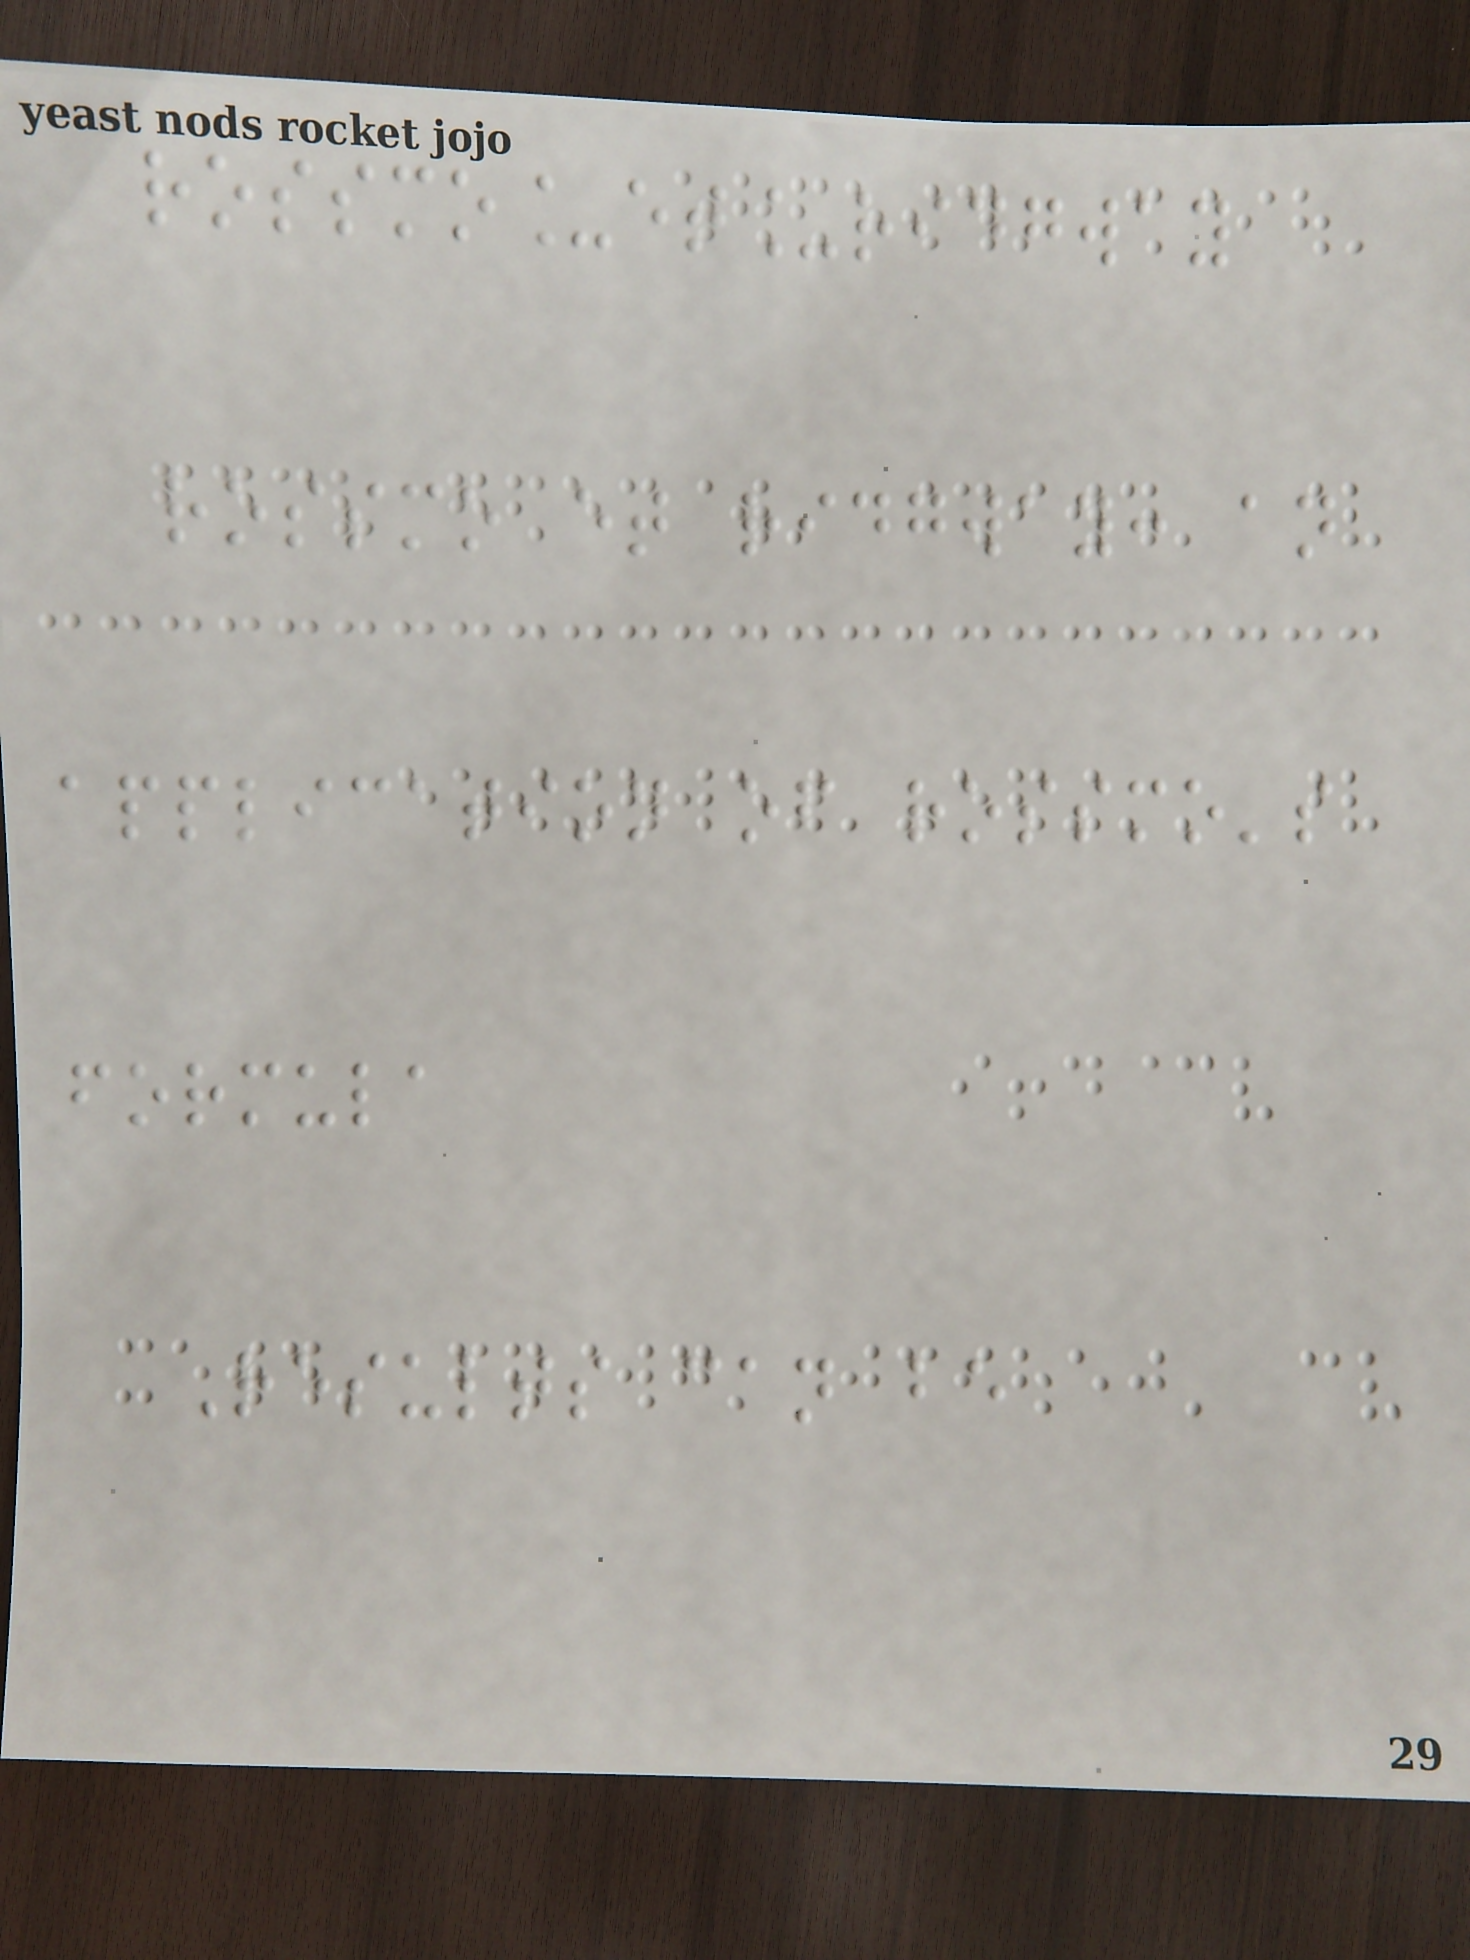rossmo_et_ridgway
rossmo et ridgway: an
application of rossmo's
formula
Results can be
